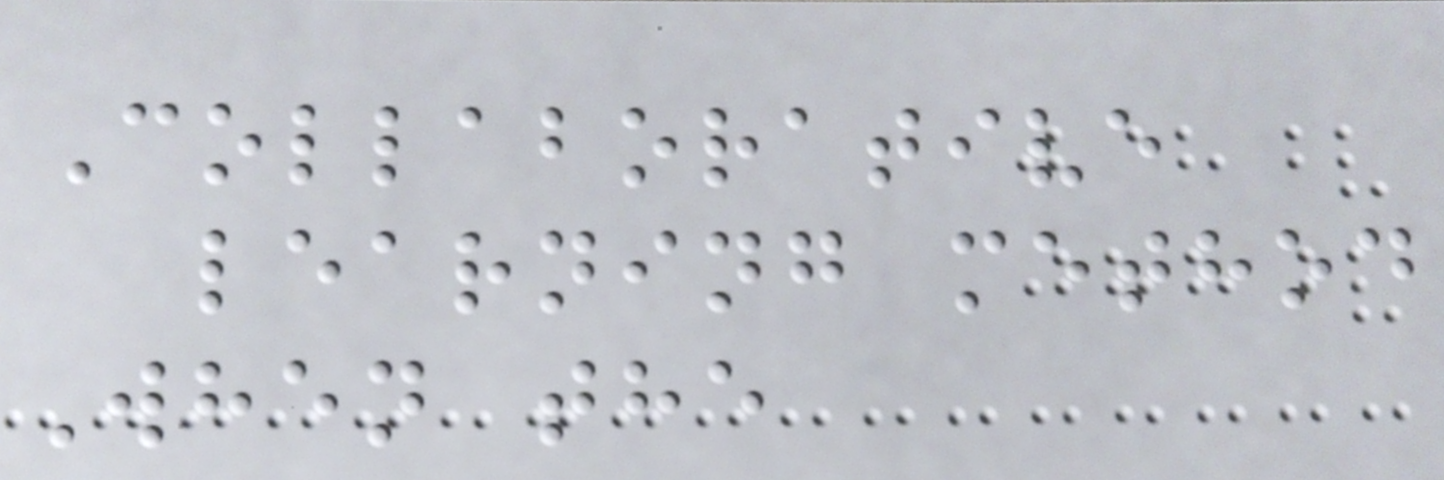Collaborative
learning method
When the
